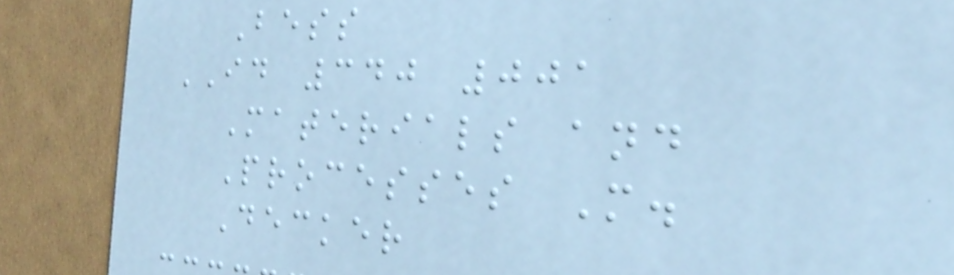Bess
ID 340 001
Materials and
Processes M.
Decker
